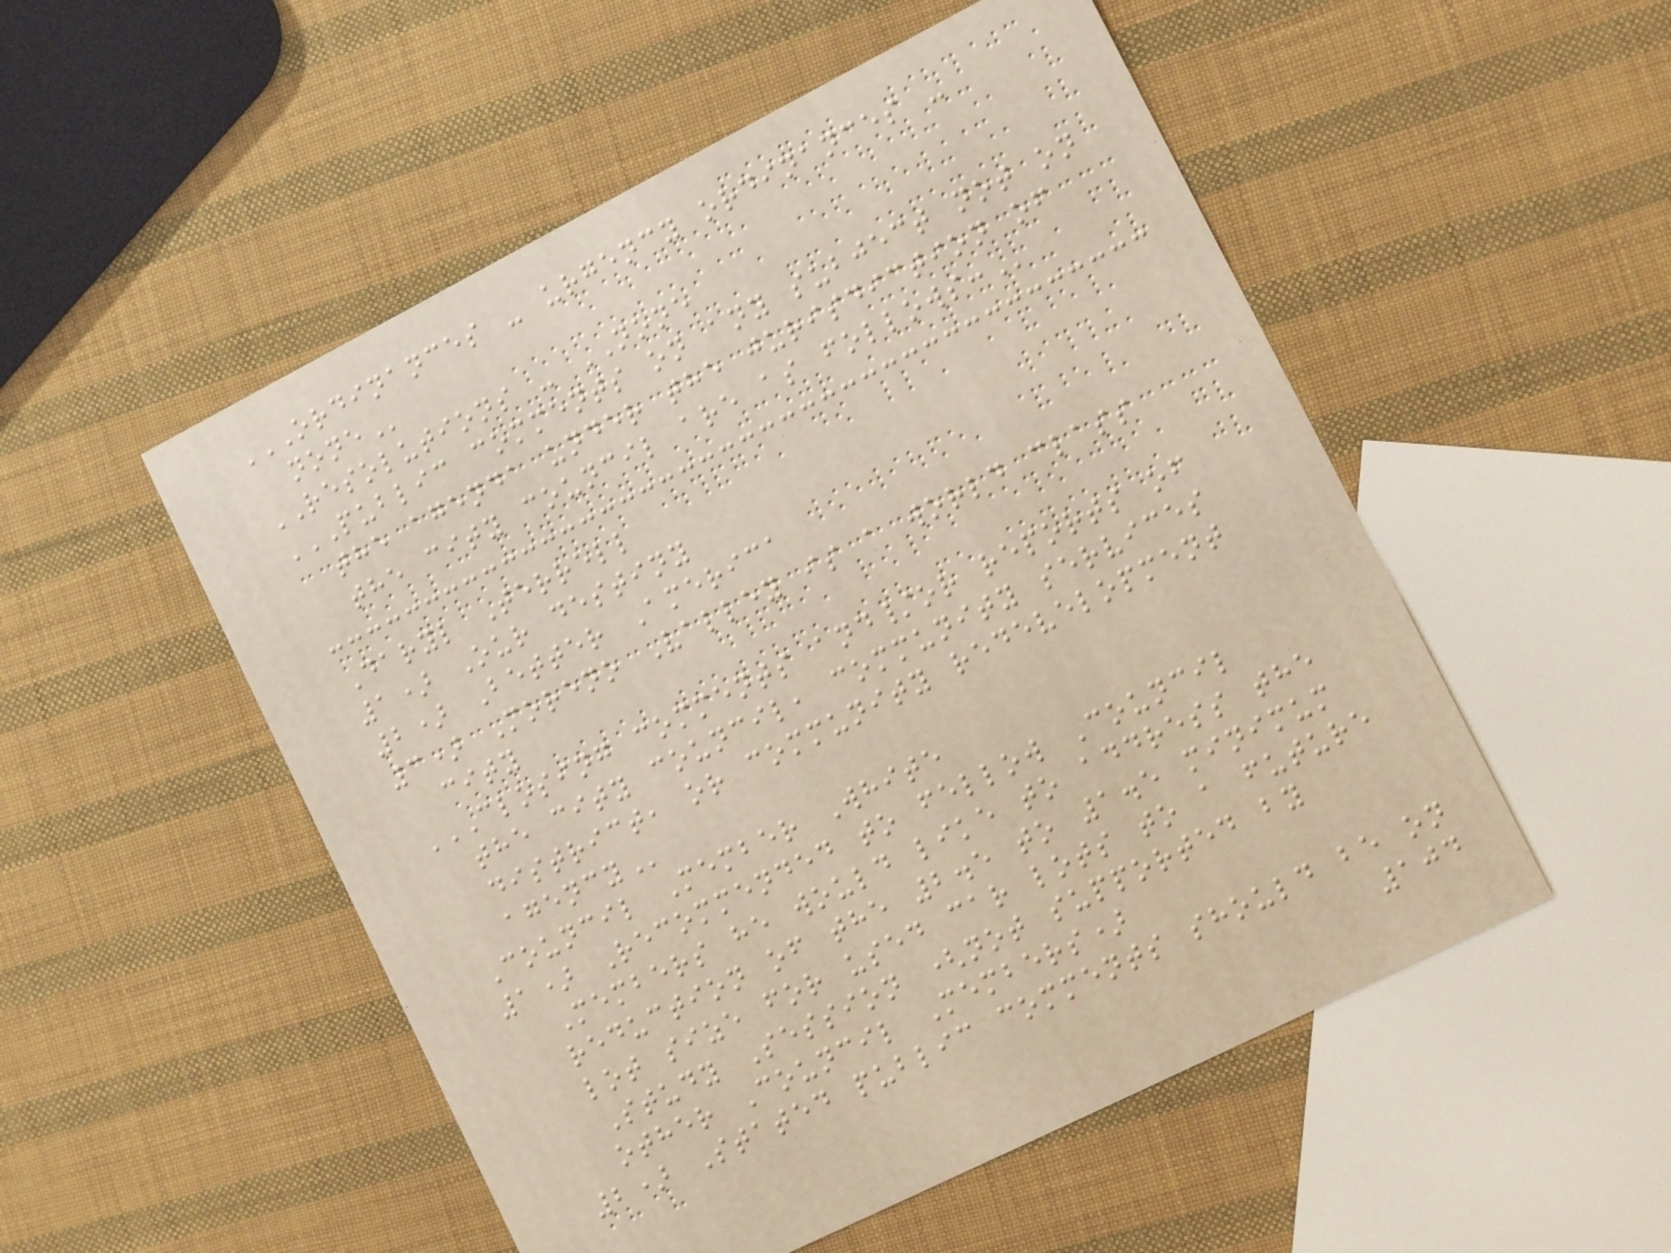ORDINANCES - URGENCY ORDINANCES -
NONE
RESOLUTIONS - NONE
PUBLIC COMMENTS ON ANY SUBJECT NOT ON
THE AGENDA UNDER THE JURISDICTION OF
THE CITY COUNCIL ARE AS FOLLOWS:
Daryl Terrell
1) Our destiny
2) Better America
3) Moreno Valley is a world class
city
CLOSING COMMENTS AND/OR REPORTS OF
THE CITY COUNCIL, COMMUNITY SERVICES
DISTRICT, OR COMMUNITY REDEVELOPMENT
AGENCY
Council Member White
1) Recommended to fellow Council
Members he would like to address the
reduction of the 2.5 to 1.5 minimum
lot size for used car lots to a future
Study Session (not supported by
other Council Members)
2) Stated public comments should be on
104
